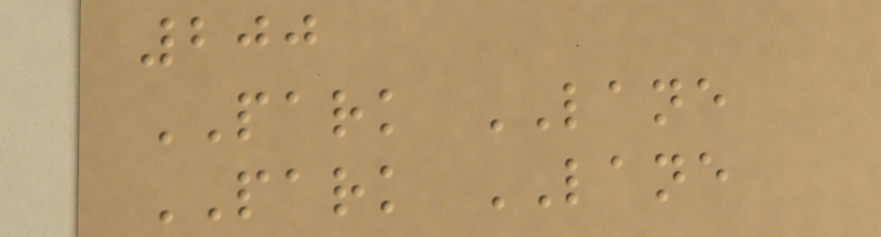200
PARK LANE
PARK LANE
